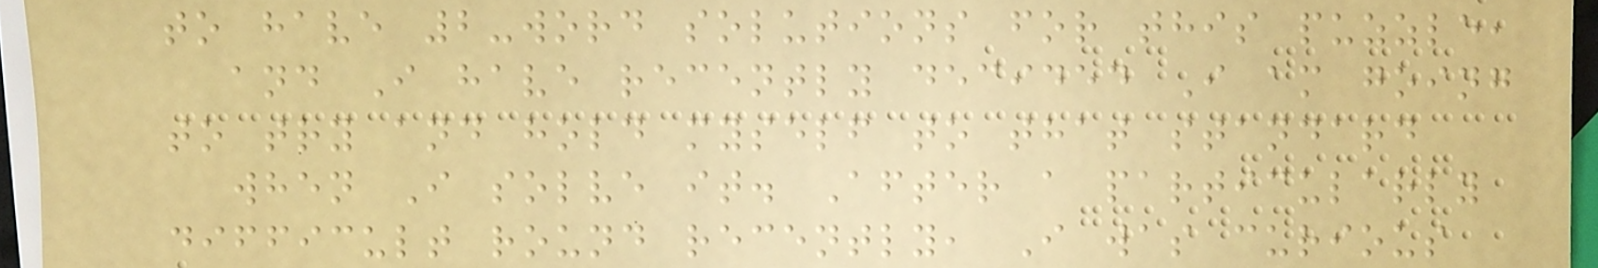to have 2-word solutions for this puzzle,
and I have recently decided I am going
to try and hold myself to that standard
when I solve it. After a particularly
difficult round recently, I was curious
